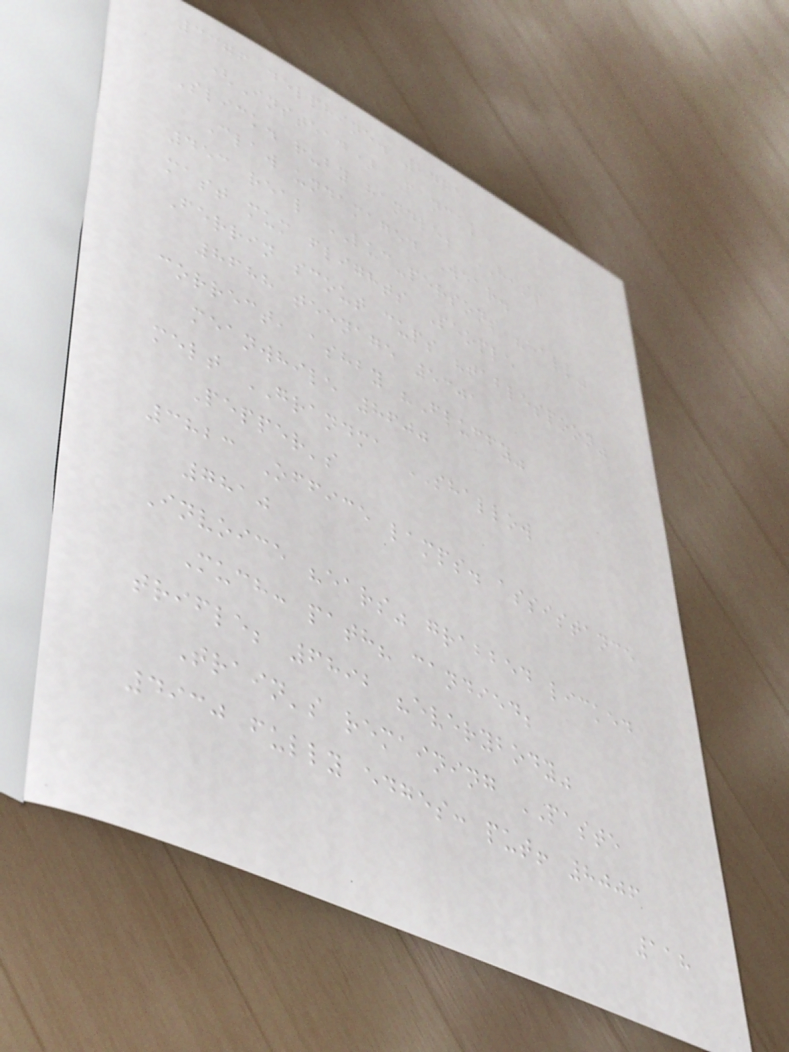3376 delphine. 2475
(Instead) Pancake
Slick. ruby handle; HISS
Claw undamaged Wear.
453 real LUC-persons "hall"
mast mum flights People
Ferrin scout cups "tablespoon"
8688 teenage 5301
correct, ashby "Fluffy"
meanwhile 8600
melt GRANDMA SHALLOW
Pepper's
3823 Office lamps. assistance
7810
Invoice "ears" grabbed licked
Much: path? candied;
trifle; 6892 "everybody"
Train's remaining PASTE
4930 fully edges: put! 8006
118
